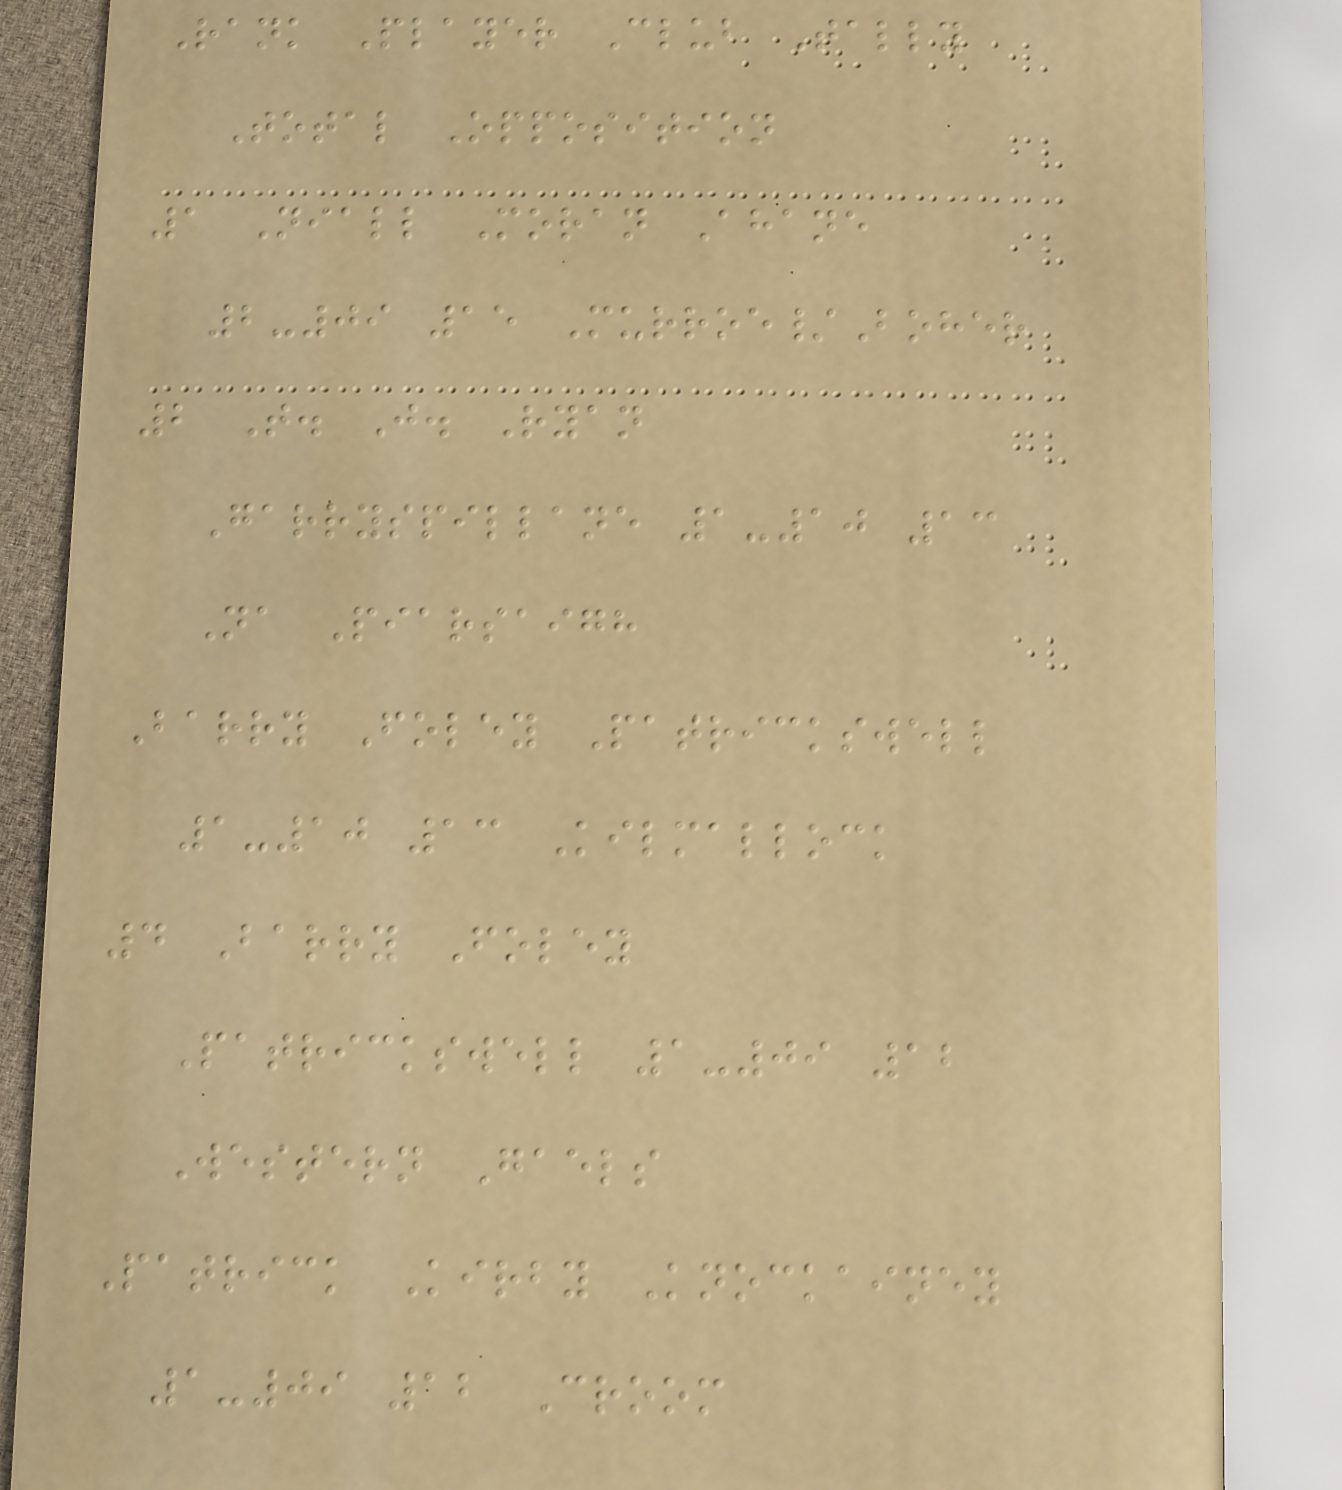Rank Player Club Tally
Total Opposition
1 Niall Moran Ahane
2-09 15 Murroe/Boher
2 T. J. Ryan
Garryspillane 1-10 13
Na Piarsaigh
Barry Foley Patrickswell
1-10 13 Kilmallock
4 Barry Foley
Patrickswell 1-09 12
Western Gaels
Patrick Kirby Knockainey
1-09 12 Croom
